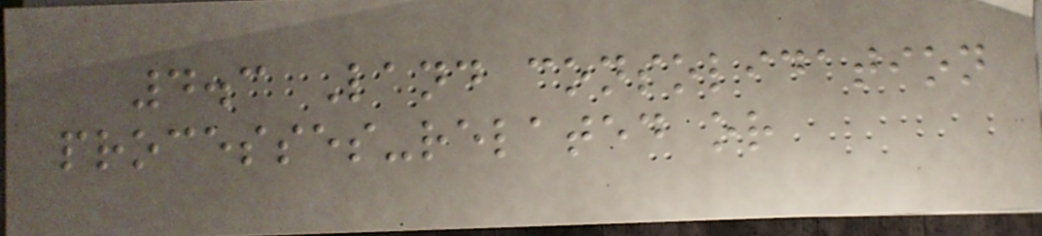4.3 Land consolidation
processes-related or
